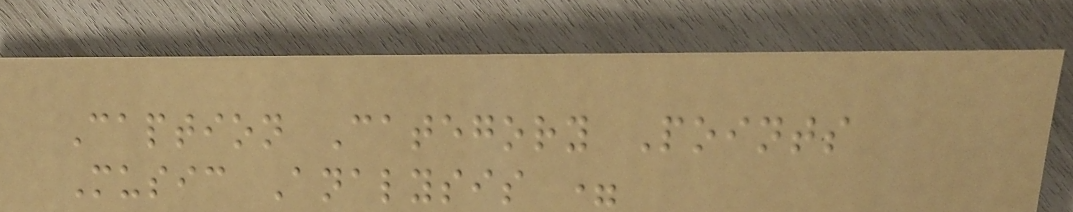Caption Category Points
Music Analysis =
